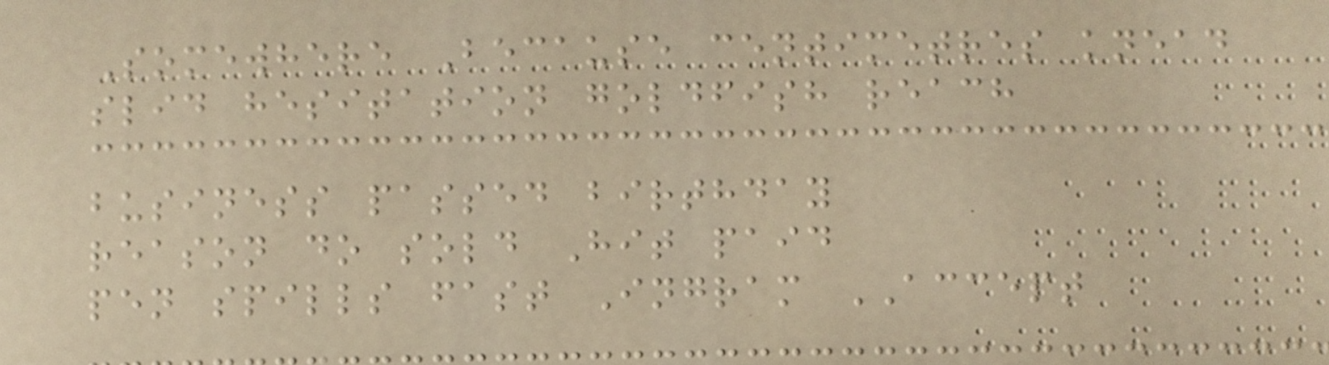Somewhere Because centimetres knead
slid hesitation goldfish reach
business passed birthday
reason do sold Hit paid
pen spills fast Ingram ACCEPT
